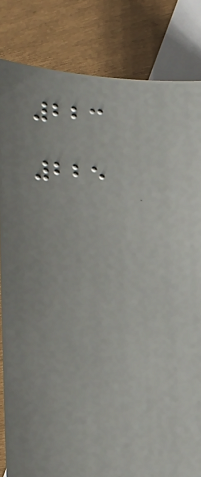223
225
